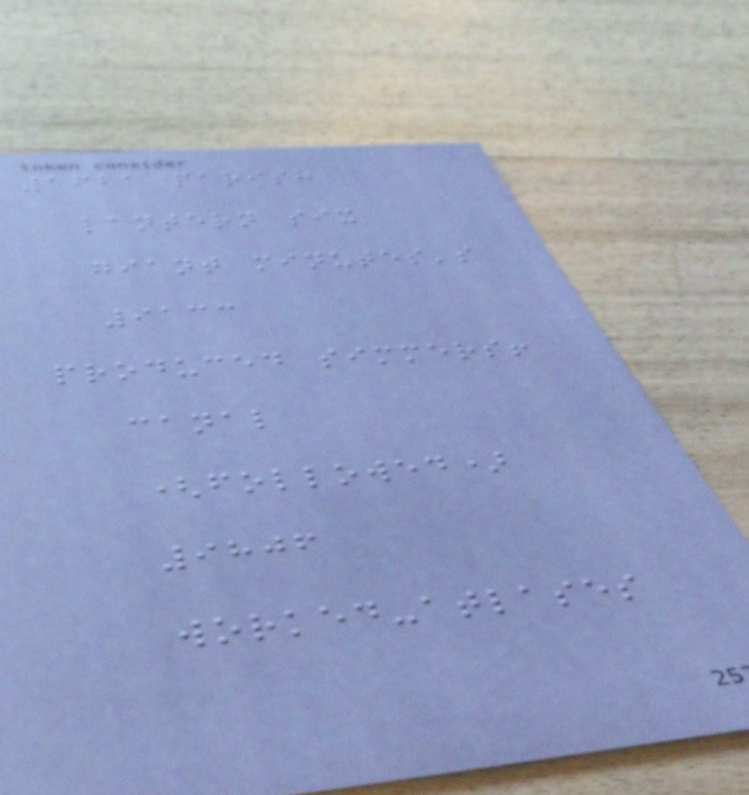1621 parish
lantern six
giant minutes's
9133
produced simmers!
canal
(followed)
9806
worked-atlases
